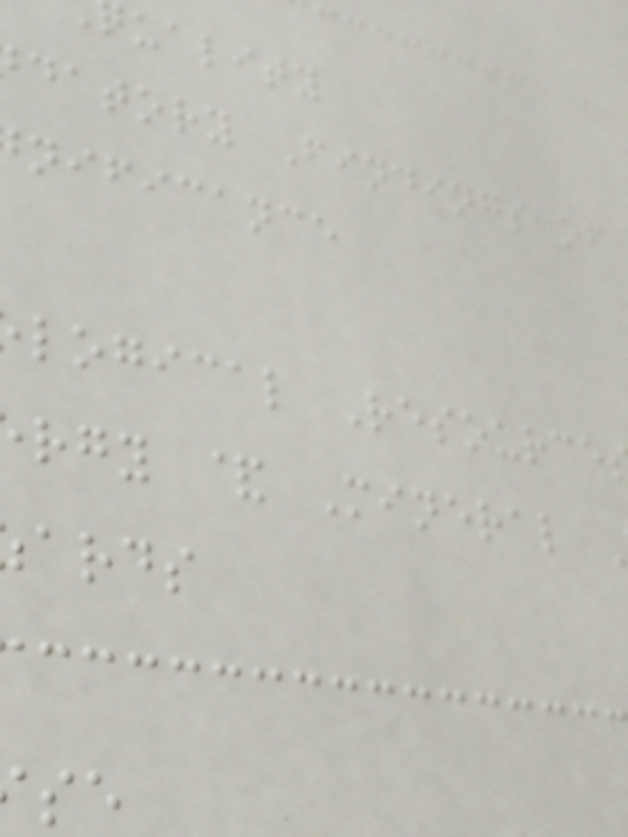uality
datory Findings of
nificance
logical Resource
rgy & Mineral
ards
